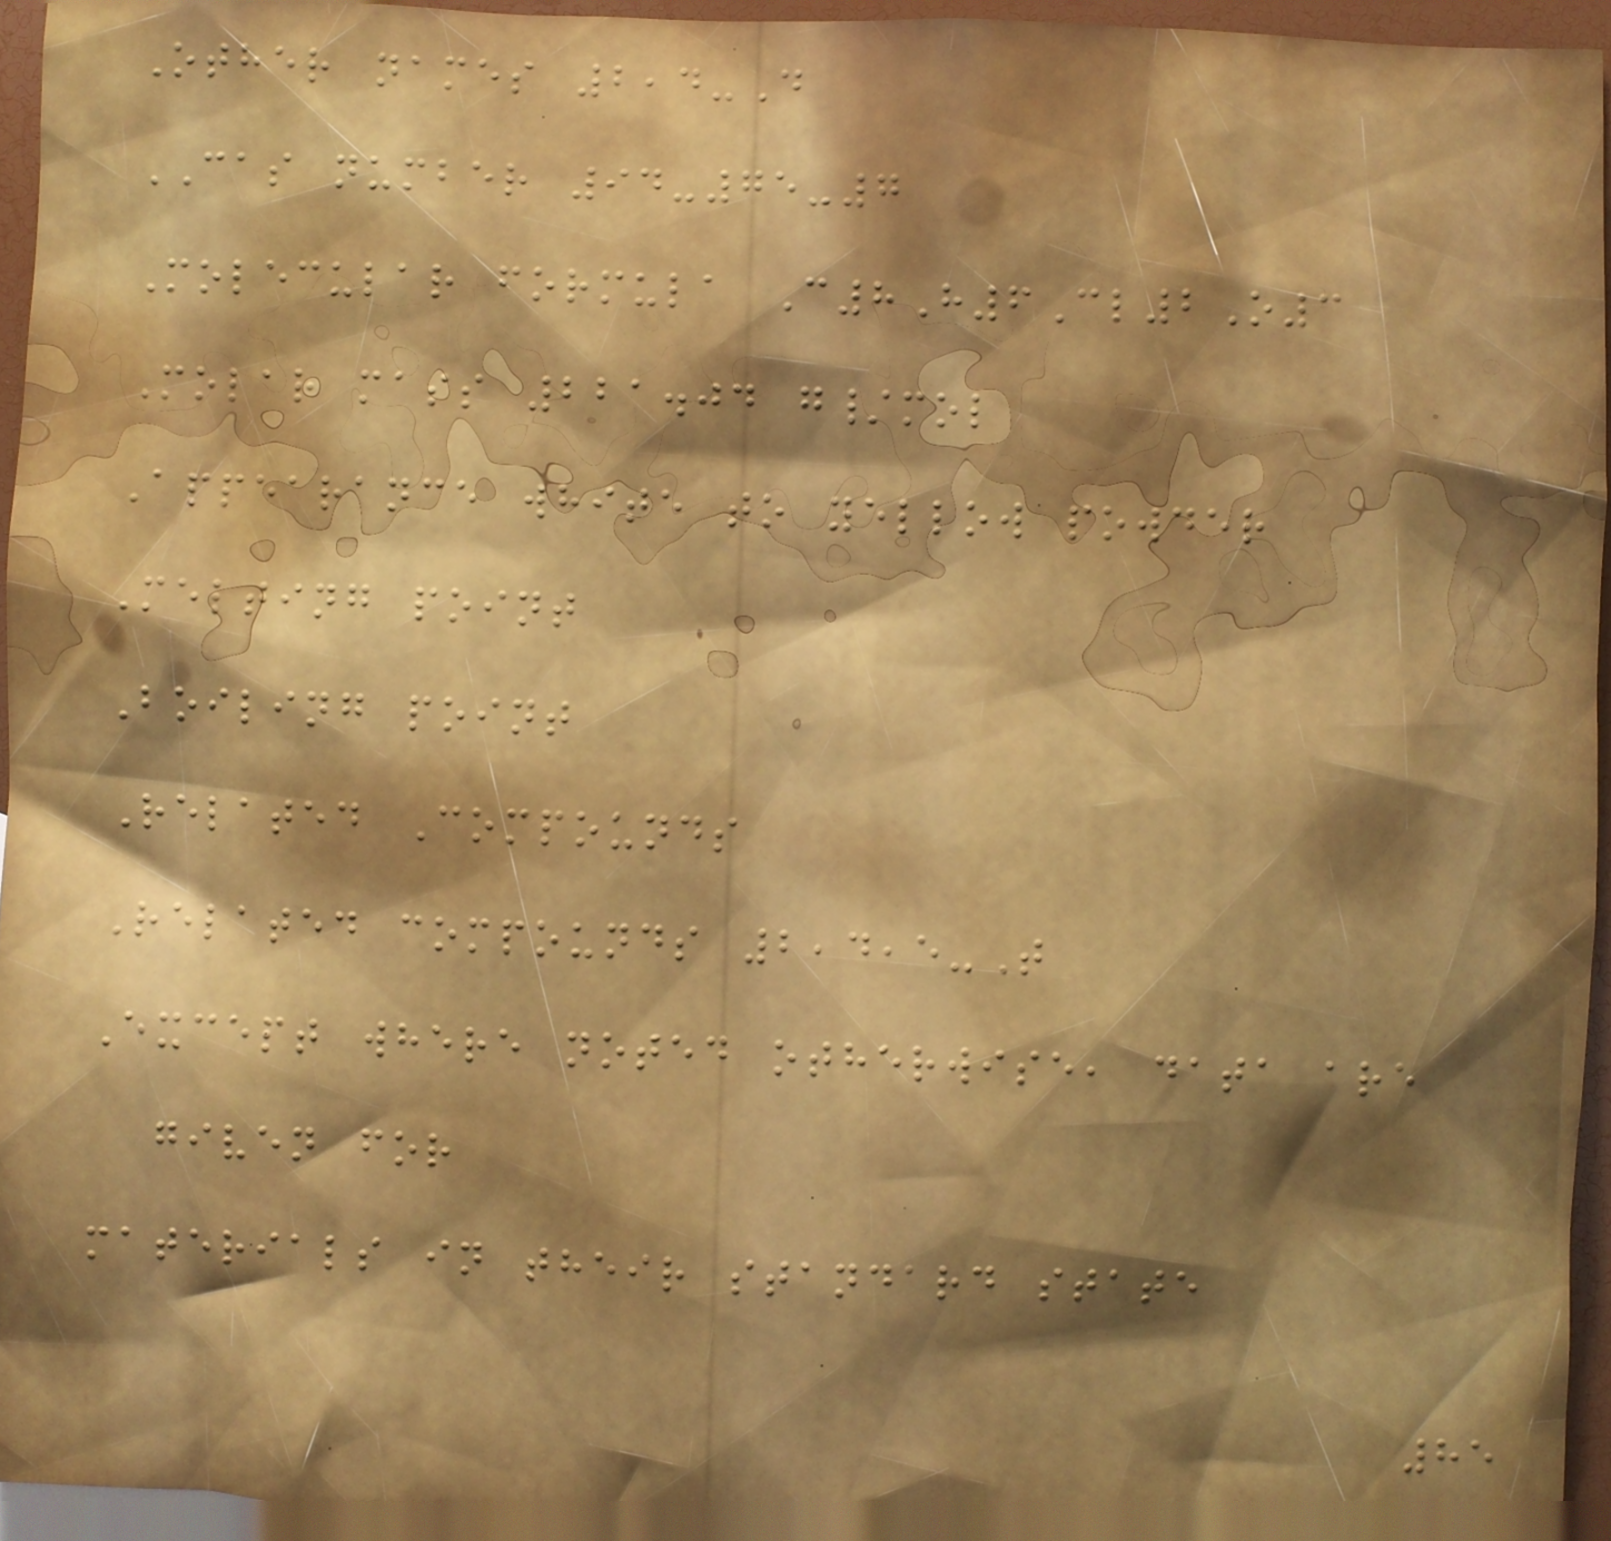Other names 2,4-D
CAS number 94-75-7
Molecular formula C8H6Cl2O3
Molar mass 221.04 g/mol
Appearance white to yellow powder
Melting point
Boiling point
Related Compounds
Related compounds 2,4,5-T
Except where noted otherwise, data are
given for
materials in their standard state
85
